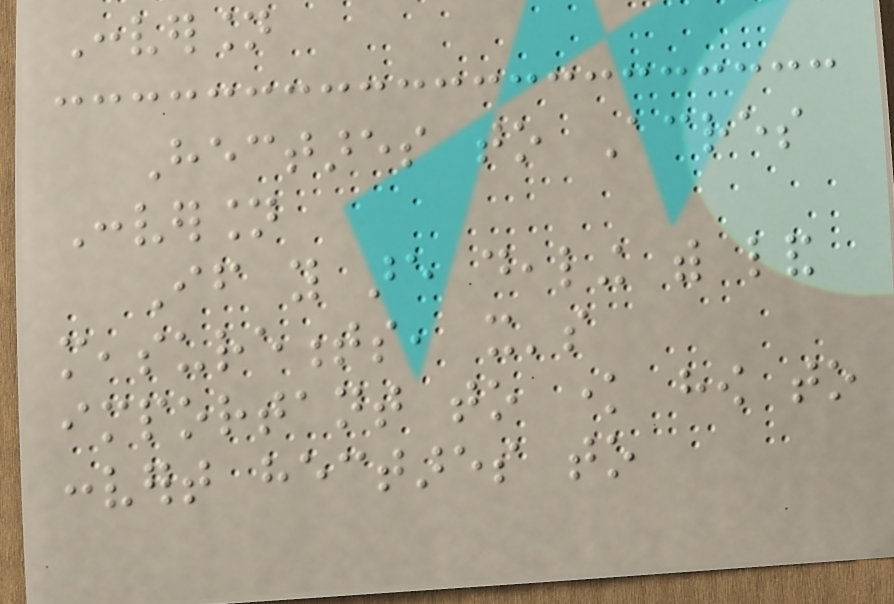Conversion
Hectares to Acres
Conversion
If you are dealing with land
measurements, it's
important to know how to
convert hectares to
